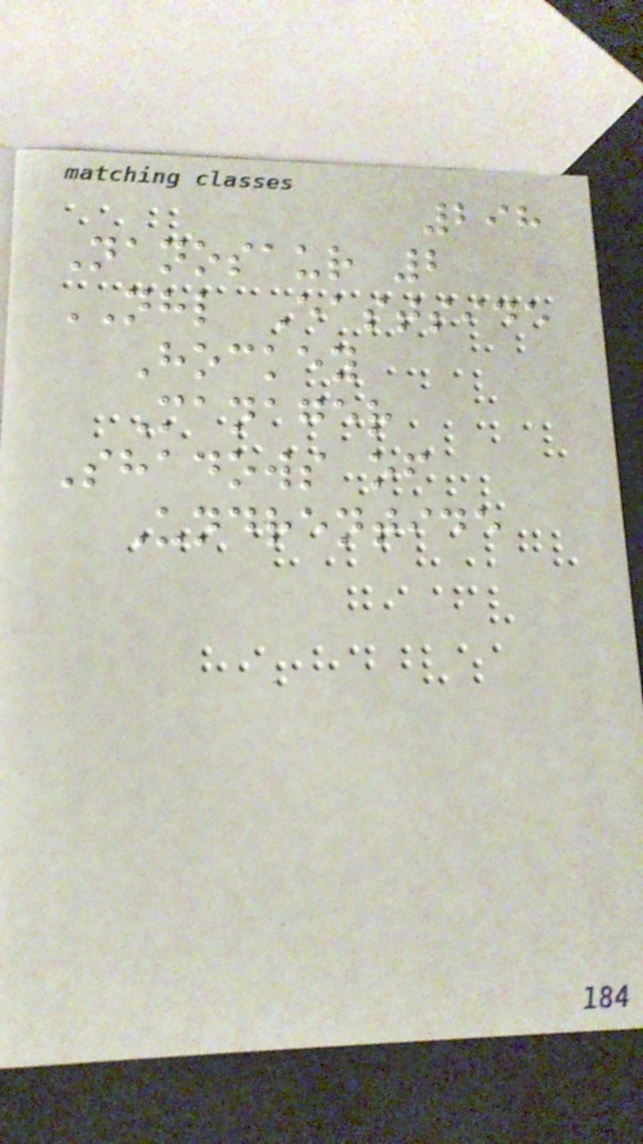298
Nanosaur 2
NHL Eastside
Hockey
Manager
Shadows of
Undrentide
